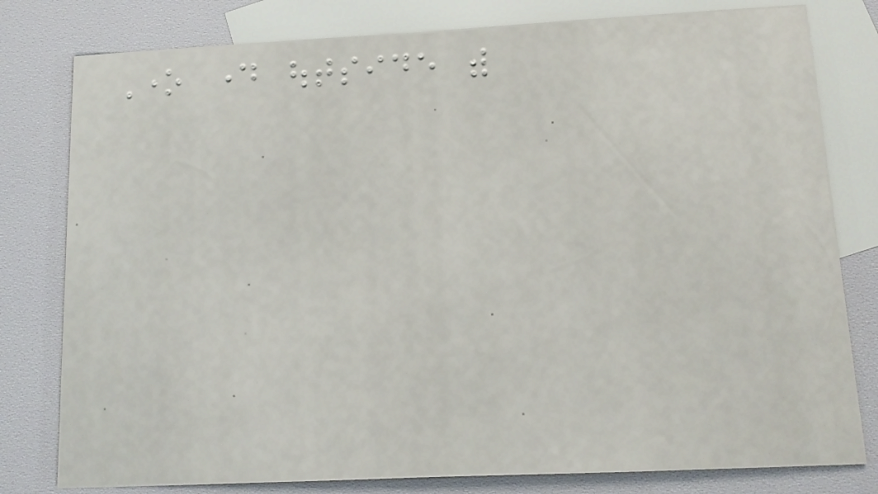One day outside with
